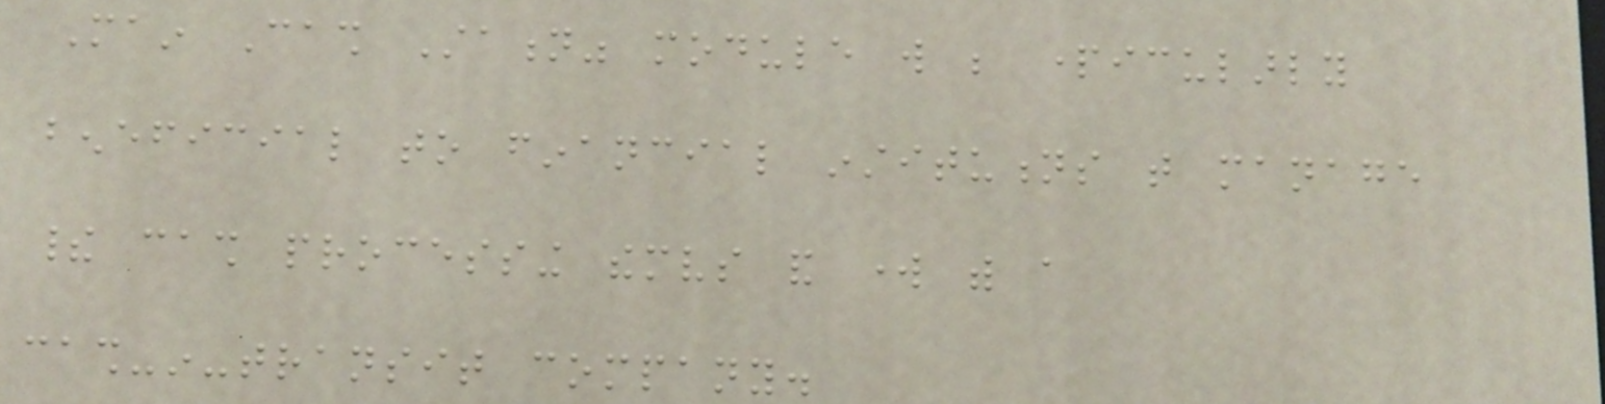Main Cash Station" module will be particularly
beneficial to financial institutions that manage
their cash processing themselves and work with a
cash-in-transit company.
